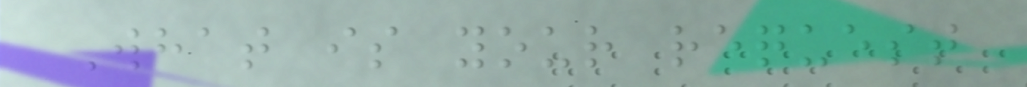What is your request
